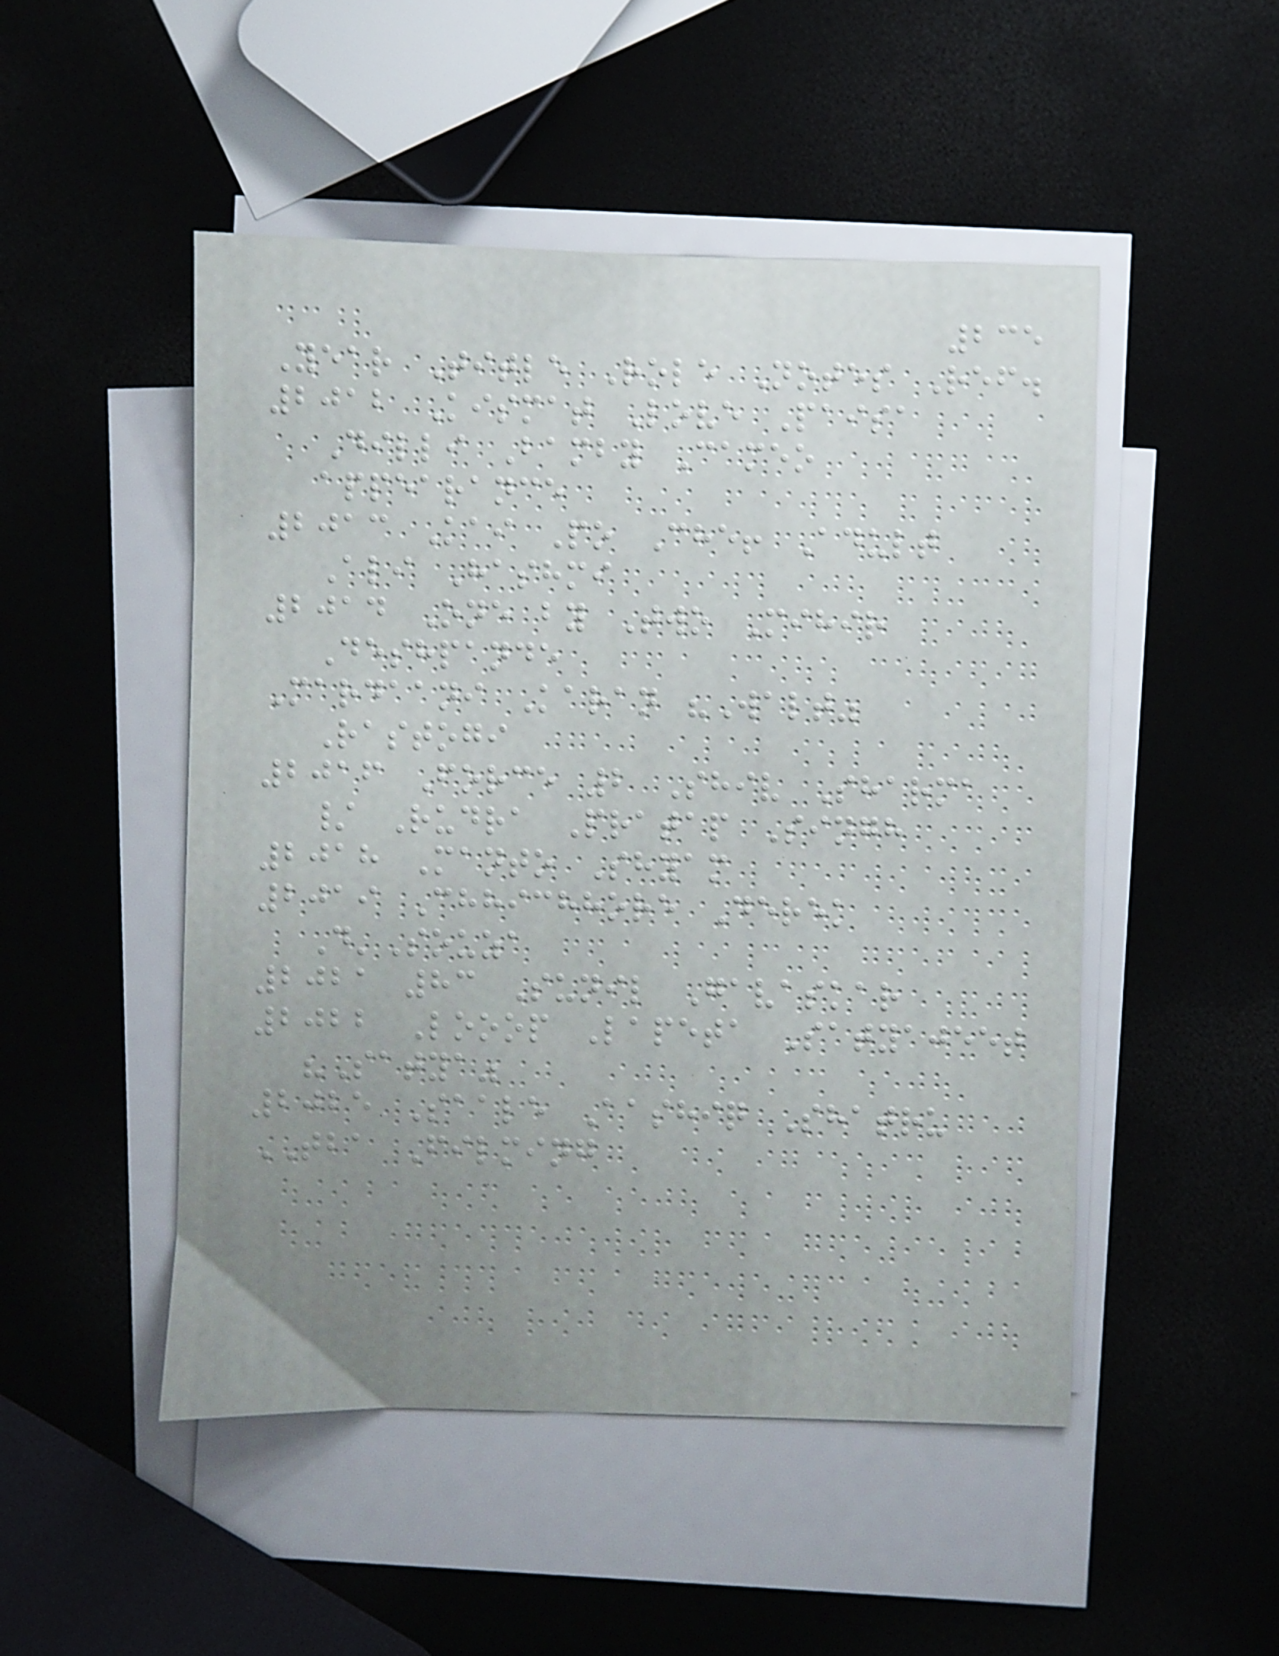235
Year Title Role Notes Ref.
2012 Kismat Love Paisa
Dilli Bamby Cameo
appearance
2013 Kai Po Che! Adult
Ali Hashmi
2014 One by Two Mihir
Deshpande
Mardaani Karan "Walt"
Rastogi
2016 Force 2 Shiv Sharma
/ Rudra Pratap Singh
2018 Manto Shyam
2019 Chhichhore Derek
D'Souza
2021 83 Sunil Gavaskar
2022 Looop Lapeta Satyajeet
"Satya"
2025 Saale Aashiq Shatru
TBA Filming
